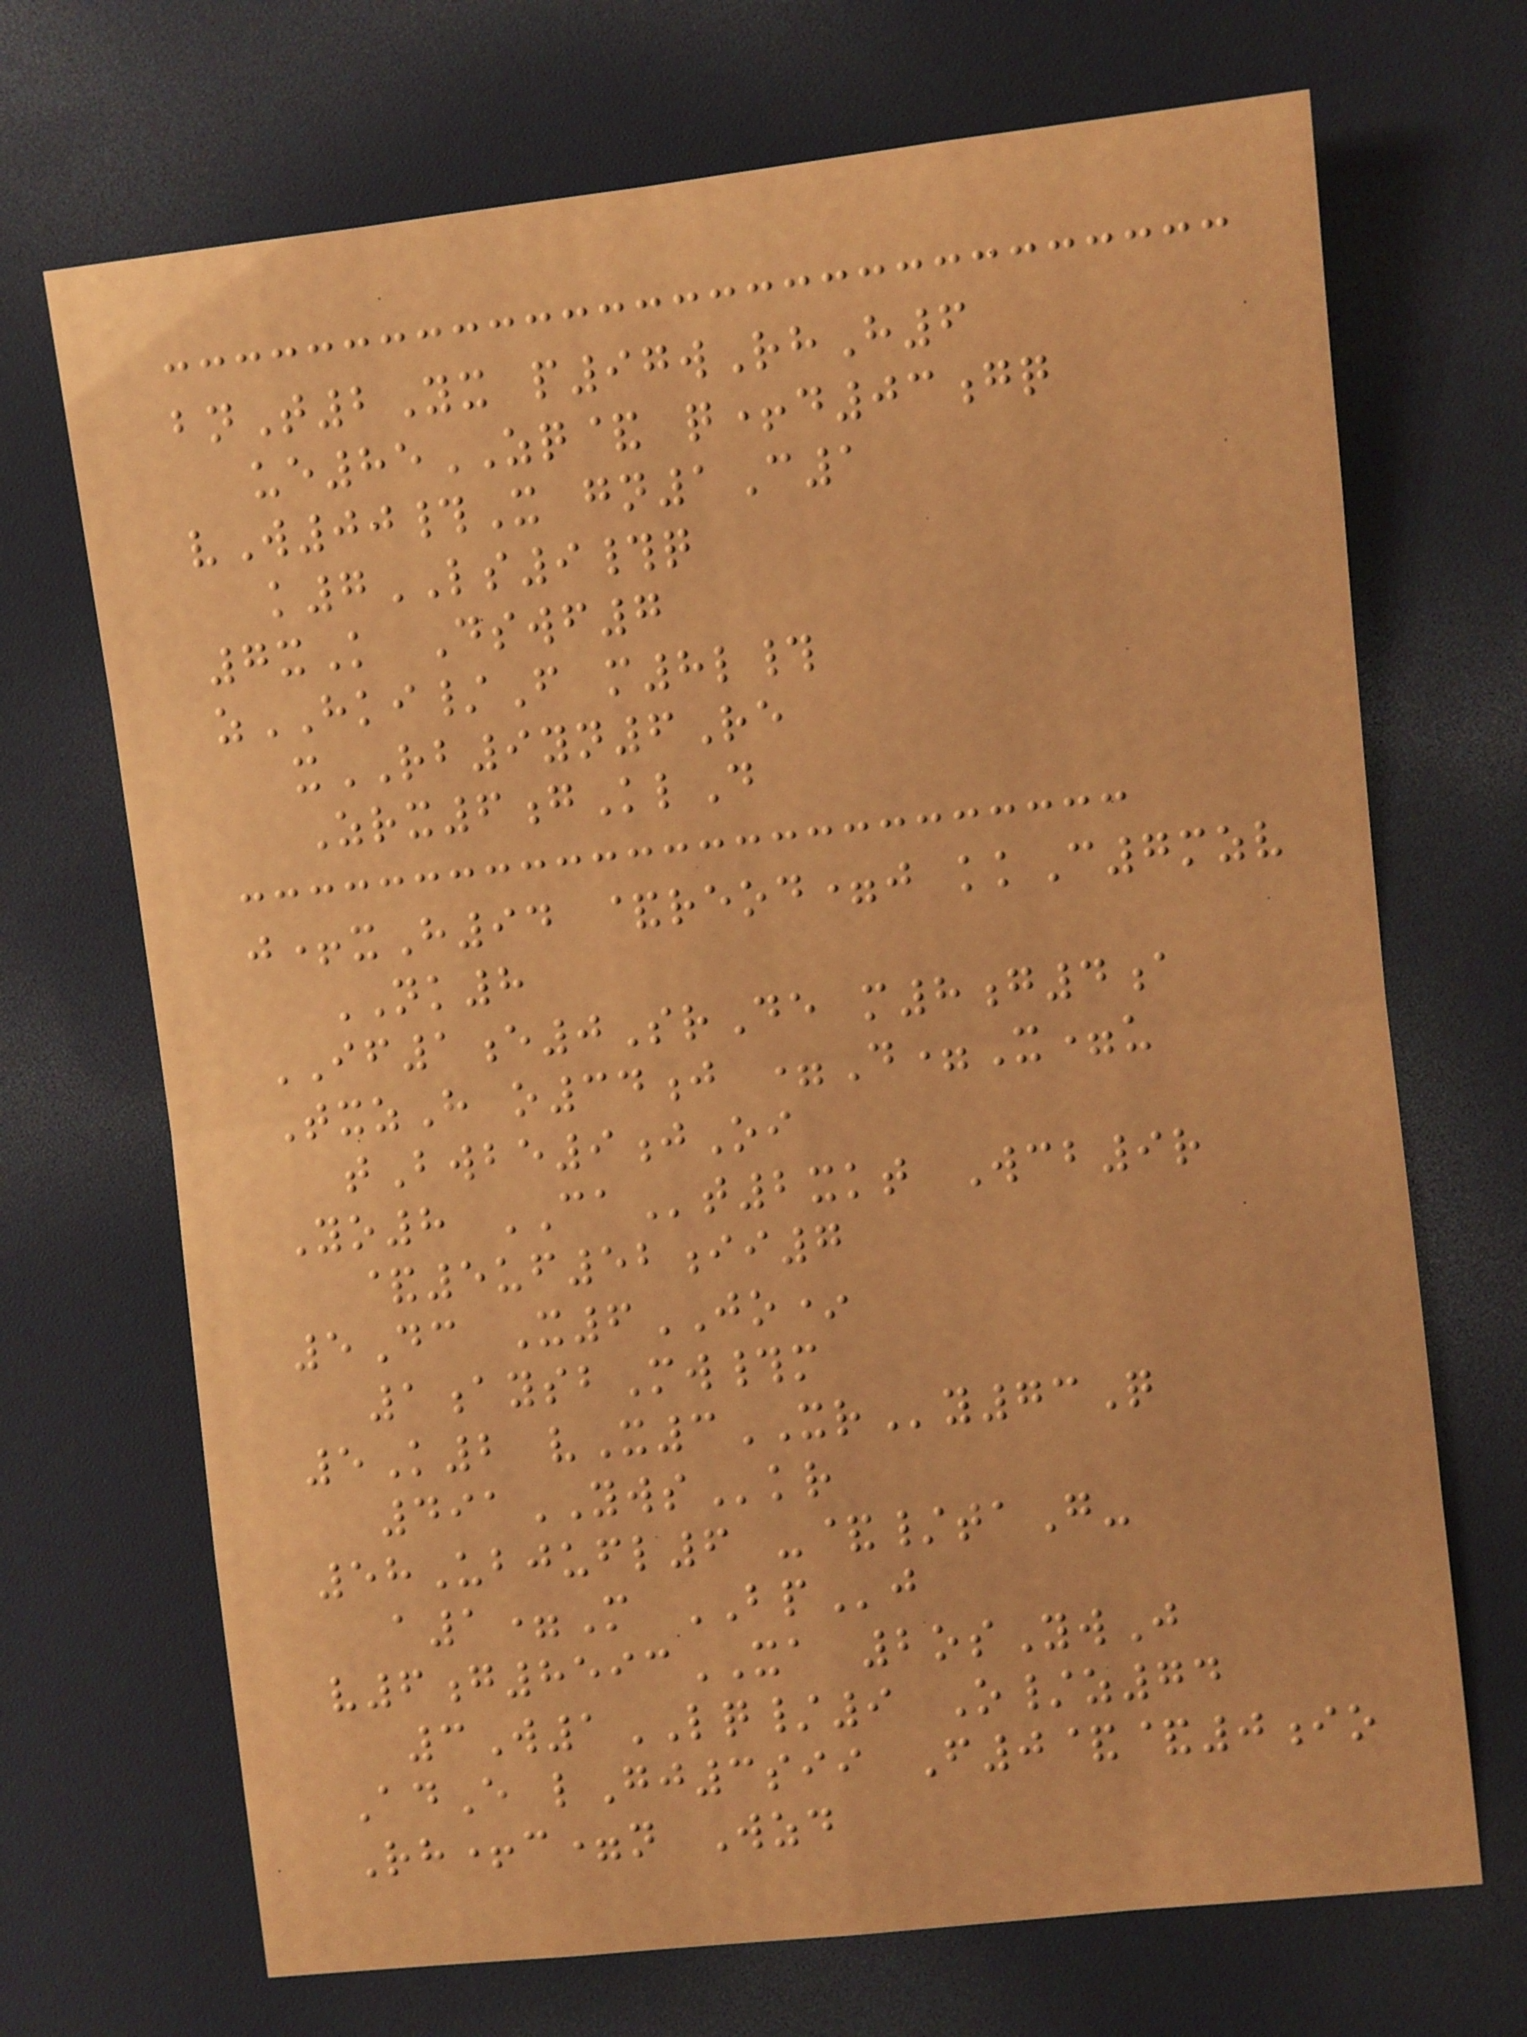bnT2Yx p97wRhH6
ue85ZQ& q+d03gq
vW00#X gn1C1
k7LS9#q
7xK Dswf7
zHKI/F m8l#
xRB9yn6Re
Zrx6gKlD
j+xH94 &reod=j kkC7mzv
NK8
IF1e0SrDe m8g4a
TxzH o34j =D=X=u
tBwbe9jOi
Yo8 CAt2xkt Wcb9r
&5uf52ii7
5Dc X6JO*
1aysbMw#m
5K2 vX3XRy73Q
491YWSkr
58Ubjufl6 -&/taG-
a1=M BPj
v6g8593XA 2osYwJ
3W1LQ/9 O/z74
AdE lGj3sii F0&&0io
Rh+c=n Wzd
